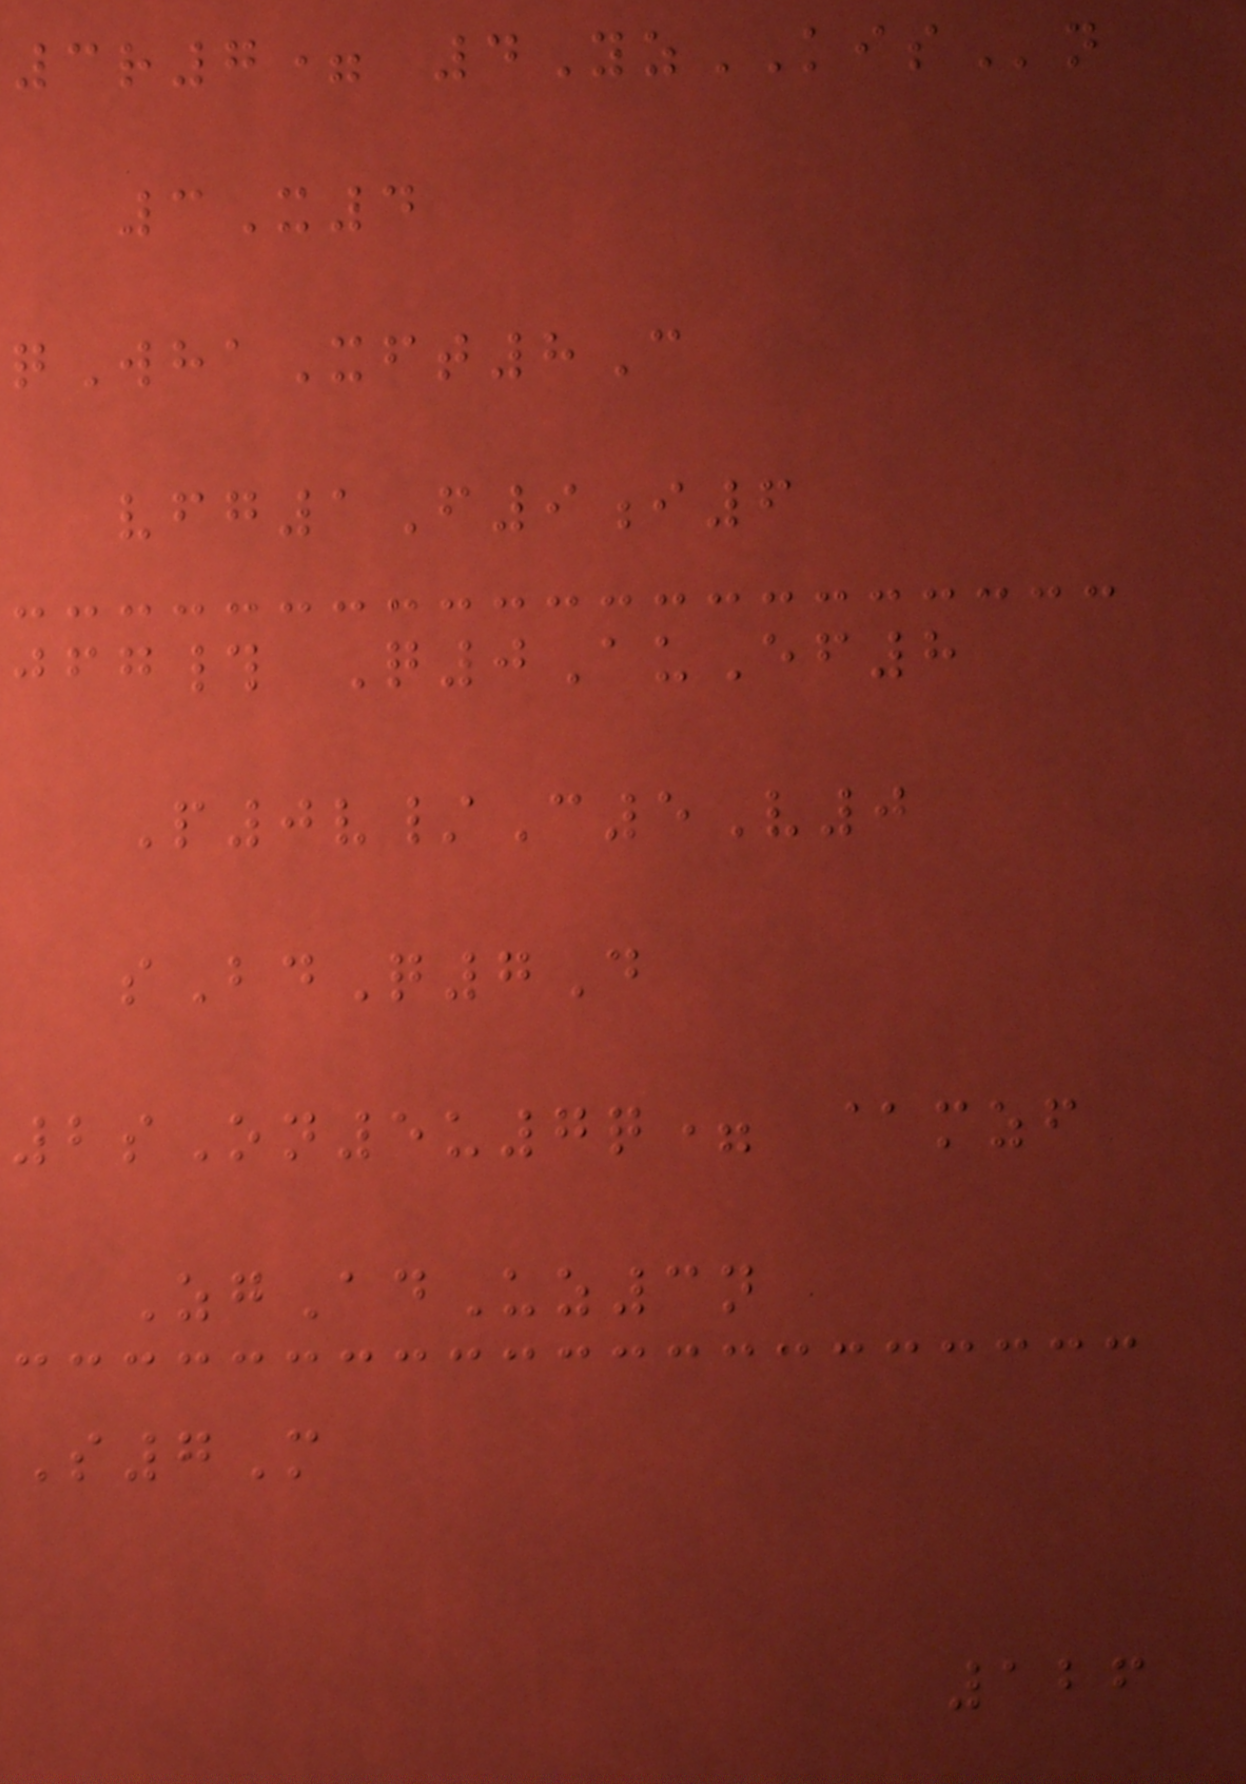3r7= 4YzKISn
3X4
qWhaXft8C
vfg1F9i6
jfg# Q0AuEf8
P0v/C5V0
sBdQ7D
2sOn5u7q= @mzf
ZgAdUz3n
S7M
126
